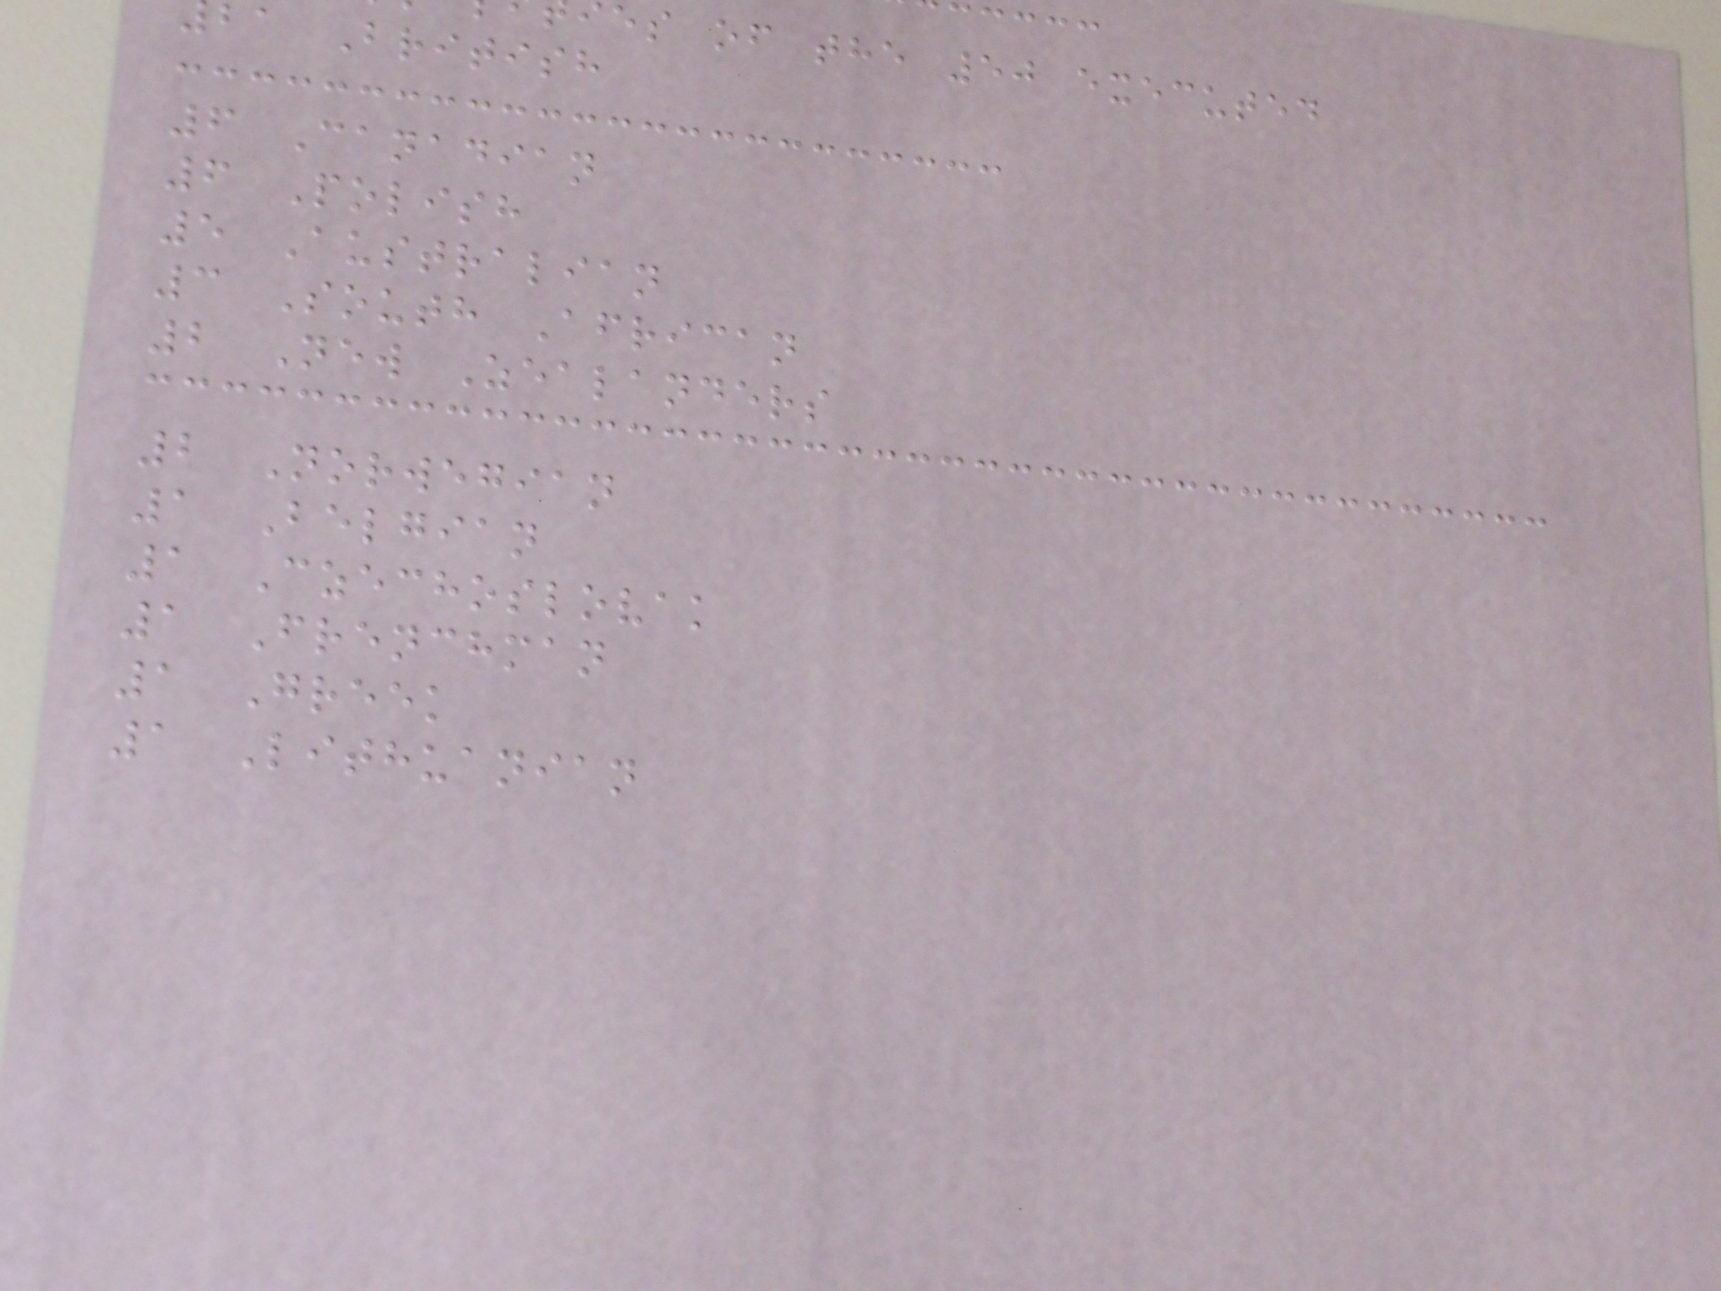es of the 50 executed
ba British
6 Canadian
6 Polish
5 Australian
3 South African
2 New Zealanders
2 Norwegian
1 Belgian
1 Czechoslovak
1 Frenchman
1 Greek
1 Lithuanian
